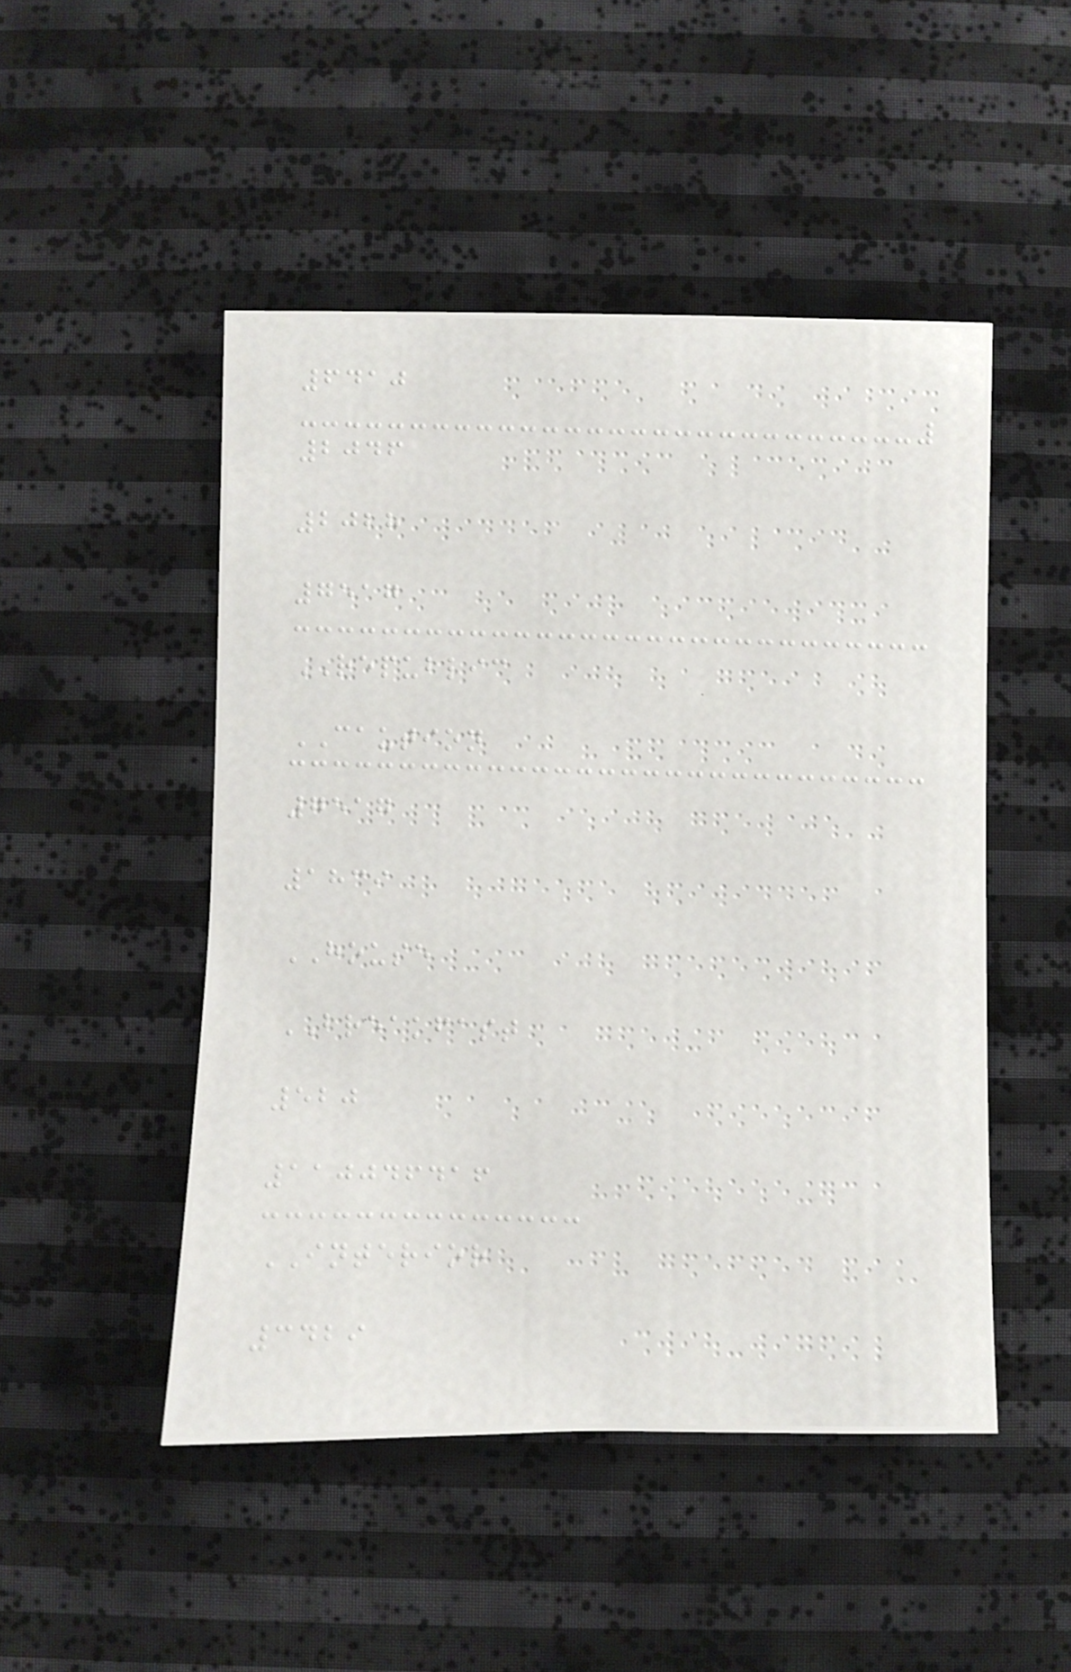6410
2046
2028
7517
REPUBLIC
CAUTION
7517
1839
HOUSE
BREAKFAST
520
110046416
INTERIOR
3429
